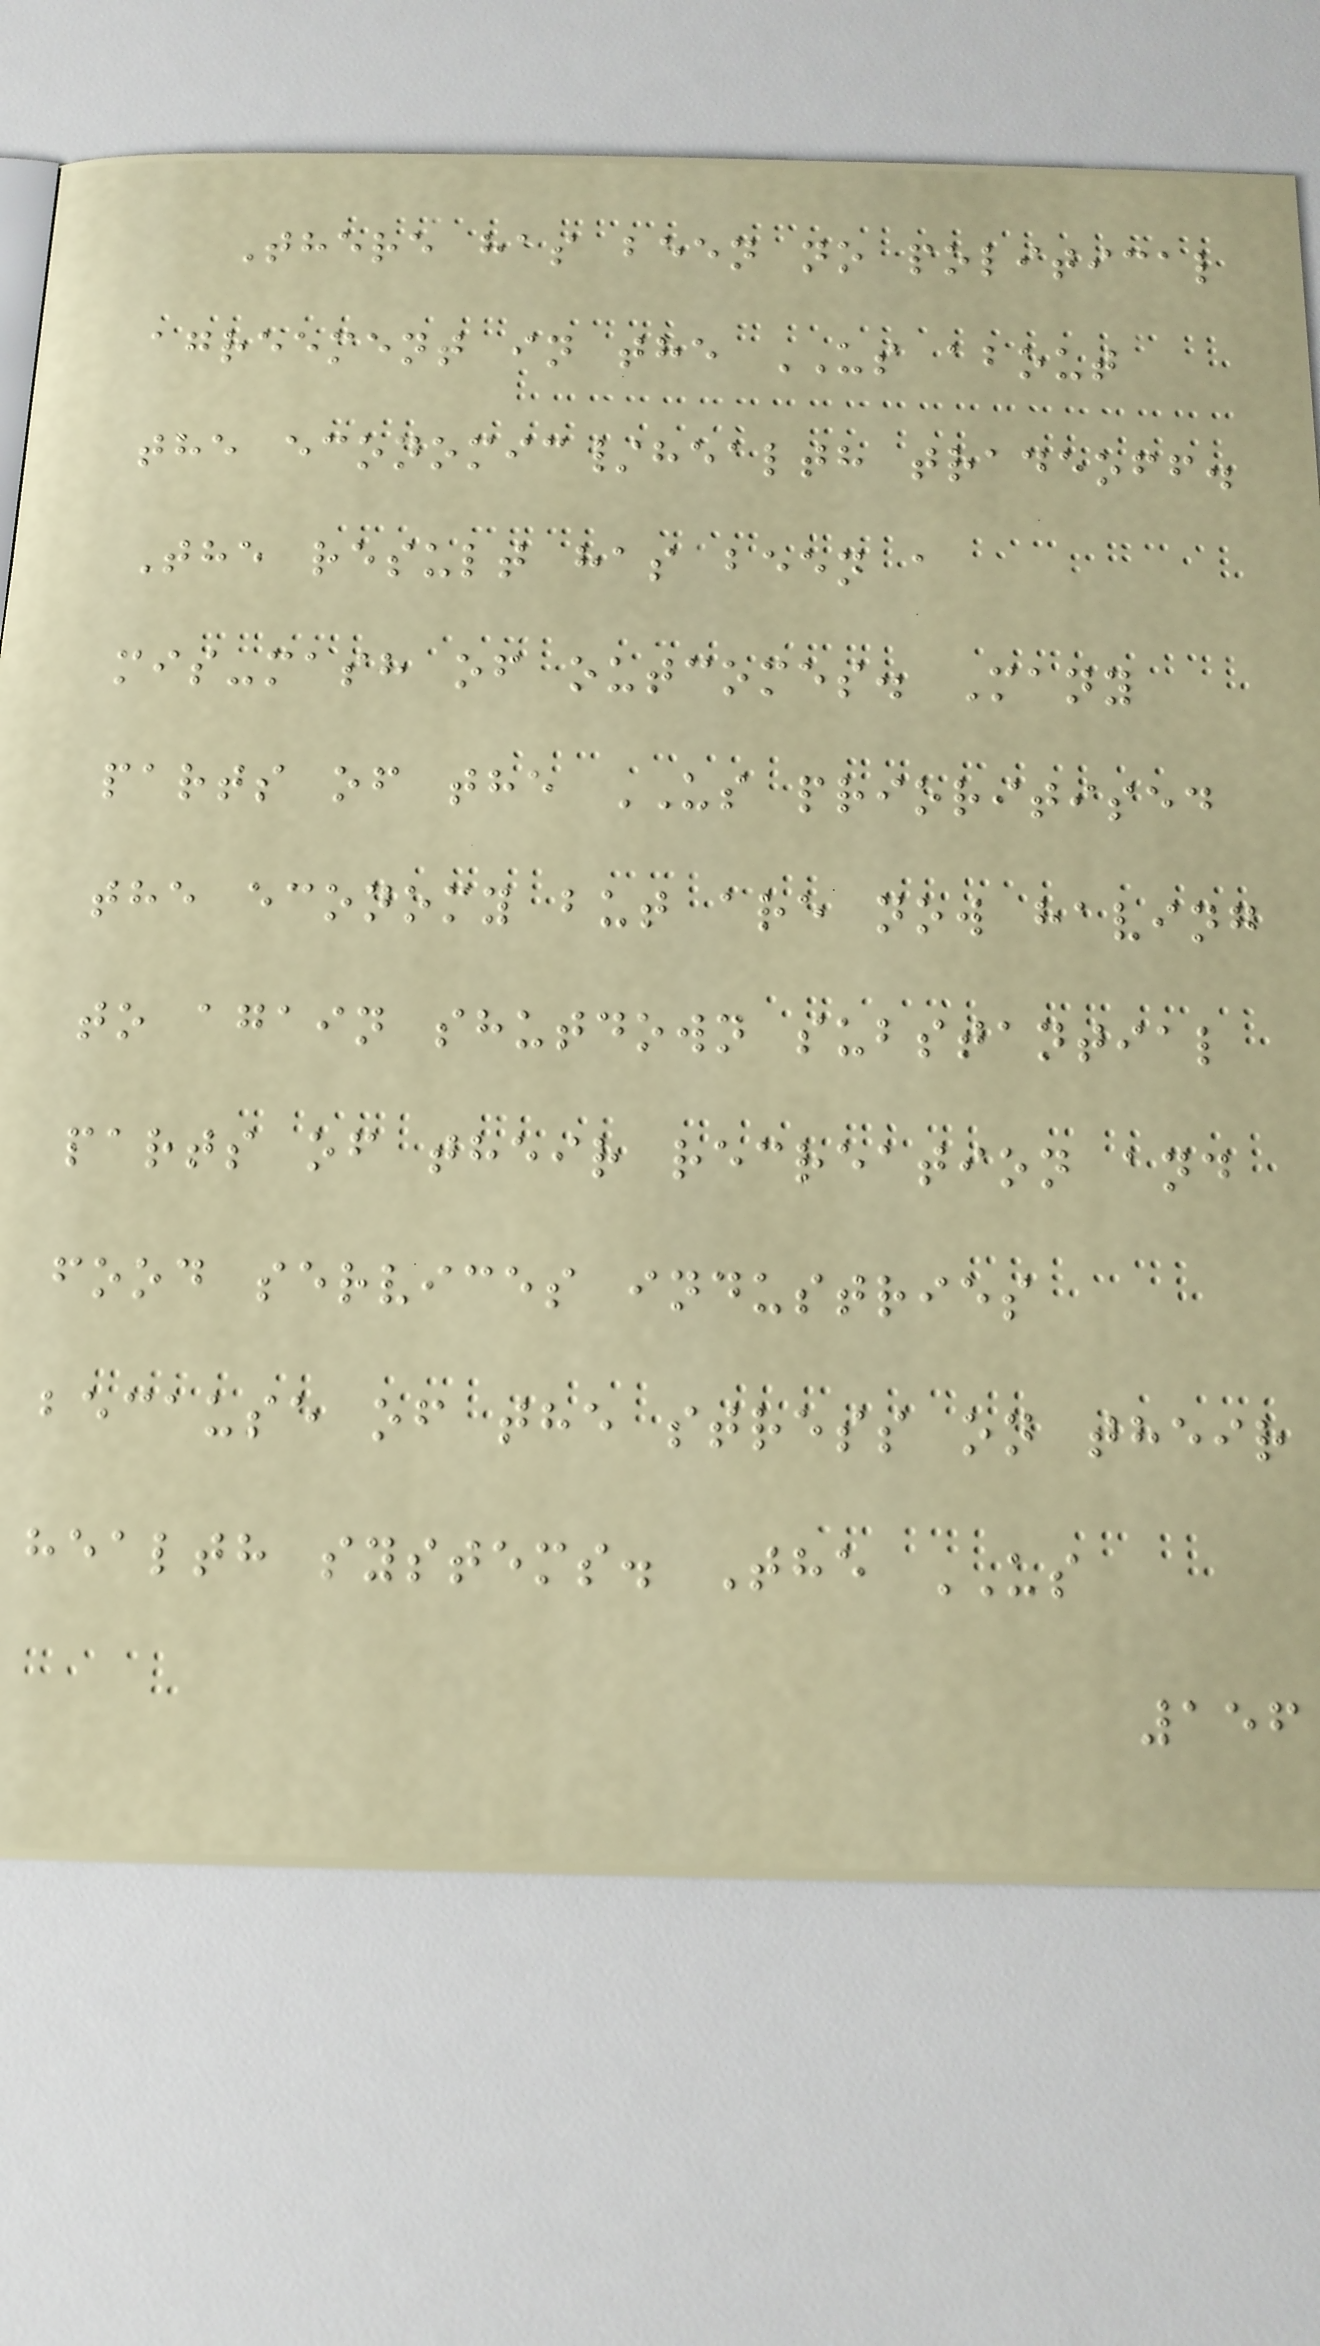There has been no political
agreement in the US about
the economic/health tradeoff.
The result has been a
mis-mash of outcomes. Many
parts of the US prioritised
the economy but are now having
to again shutdown substantial
parts of their recreation and
food services industries
because of the stress on their
health systems. The US
156
